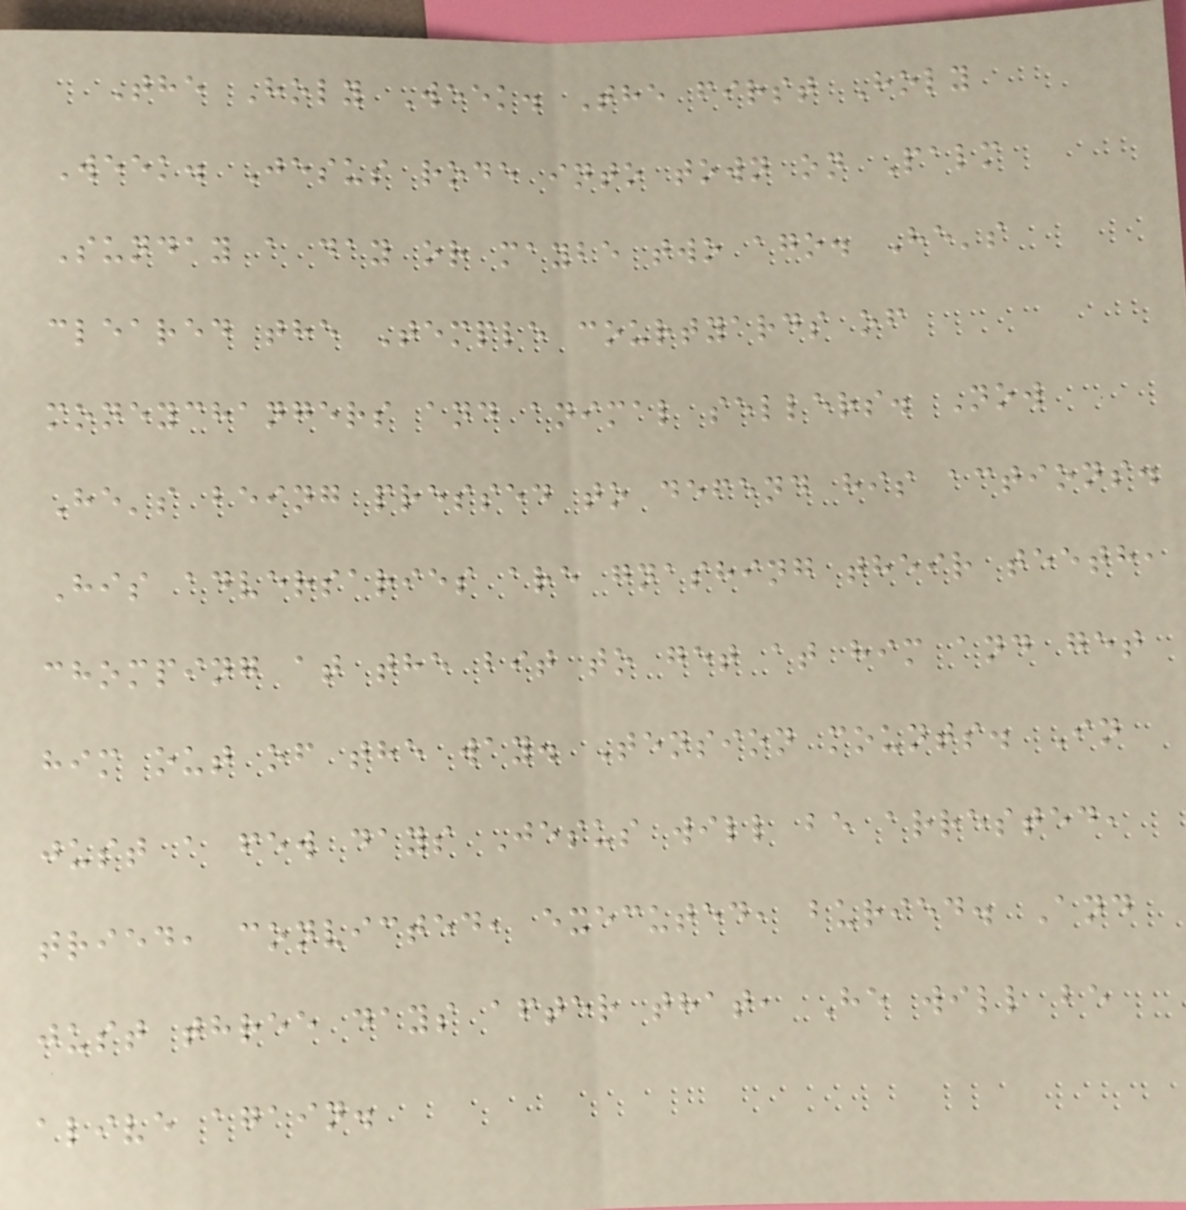The Holy Week. The first Holy
Week. Jesus rode into town on Palm
Sunday a day or maybe two ago. He's
cleared the Temple courtyards of
moneychangers and animal sellers. Now
He's being pressed to defend his actions.
His adversaries are gnashing their teeth,
chomping at the bit to get at him and get
him out of the way. Tension mounts. In
just a few days Jesus will be arrested,
tried, convicted, executed, buried. And
just three days after that, He will be
alive again.
